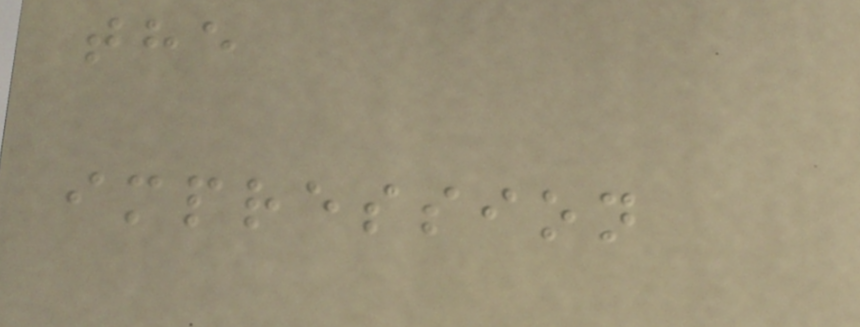the
impression
